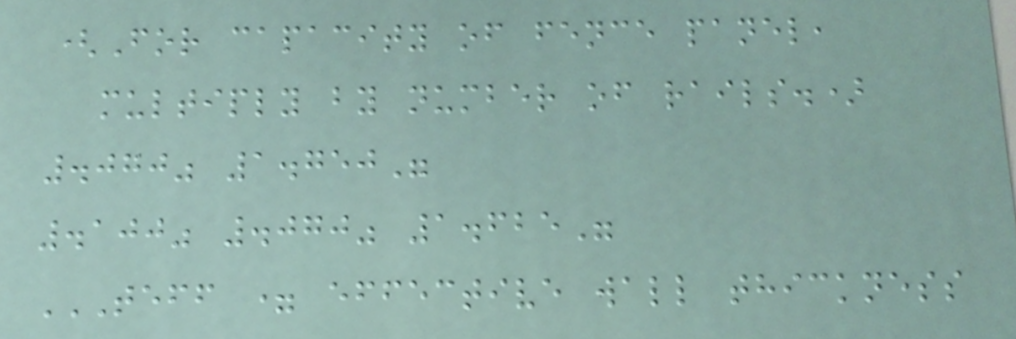(For capacity of fence panel,
multiply by number of rails.)
.070" 1.750"
.100" .070" 1.625"
TEFF = EFFECTIVE WALL THICKNESS
